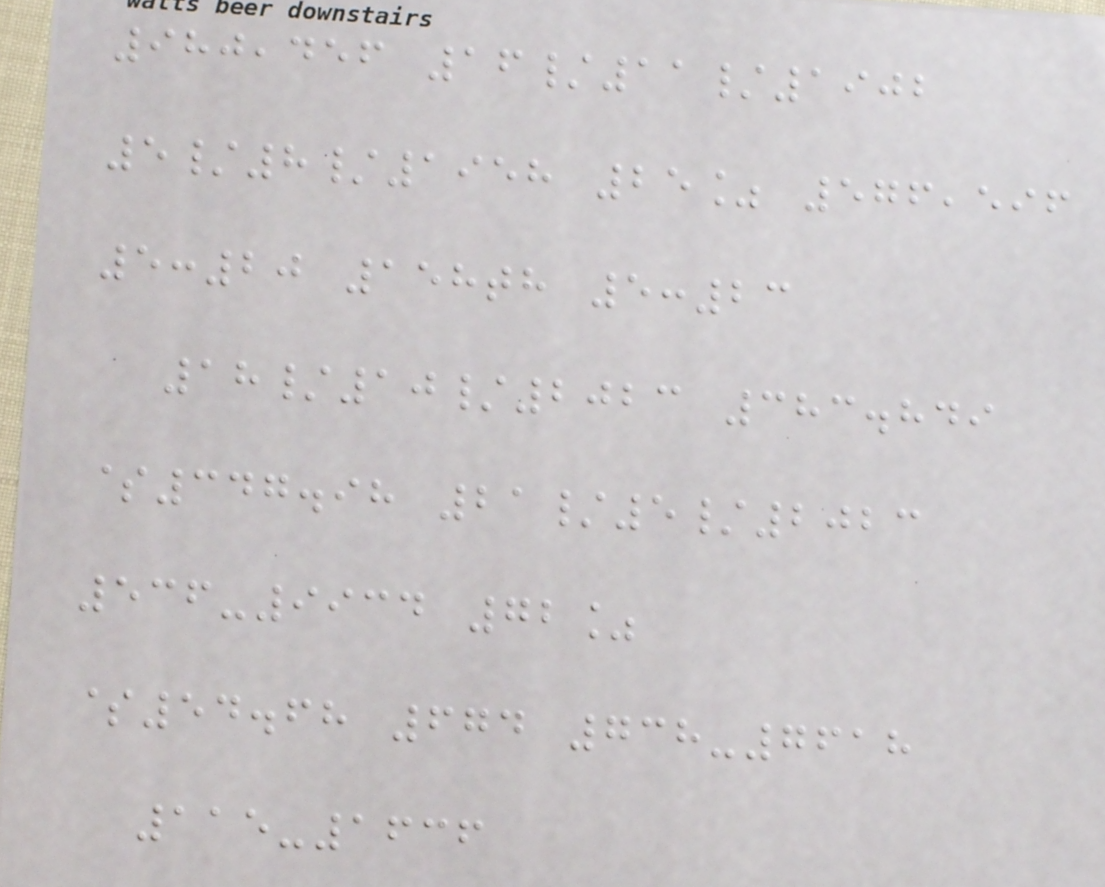980,456 16/11/1902
5/8/1958 25% 576,596
5:20 158th 5:23
18/10/2023 383.849
$347.98 21/5/2023
536-9934 72%
$54.68 674 738-7618
115-1636
